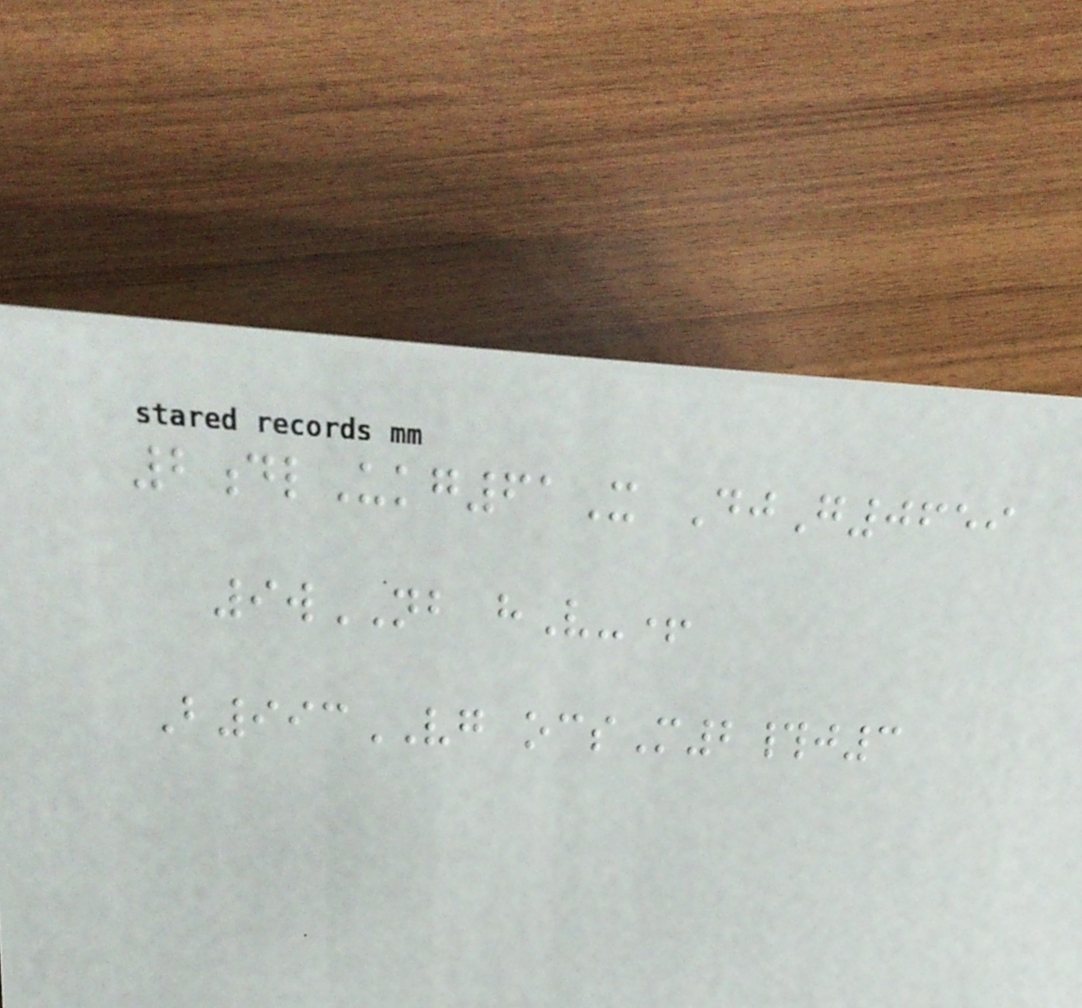2dlUkg61X DjG0659
9wNB hV-+
B993VG ocsM2#j3
